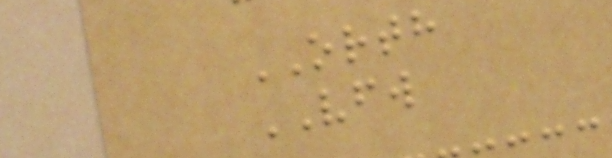ORTH
VFW
